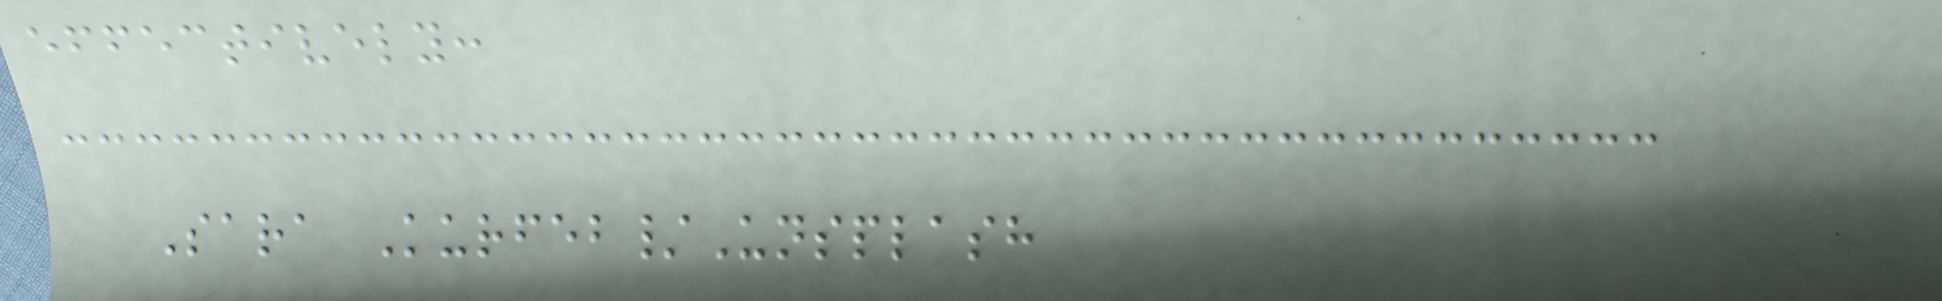effectively:
Sara Kurfeb/Unsplash
